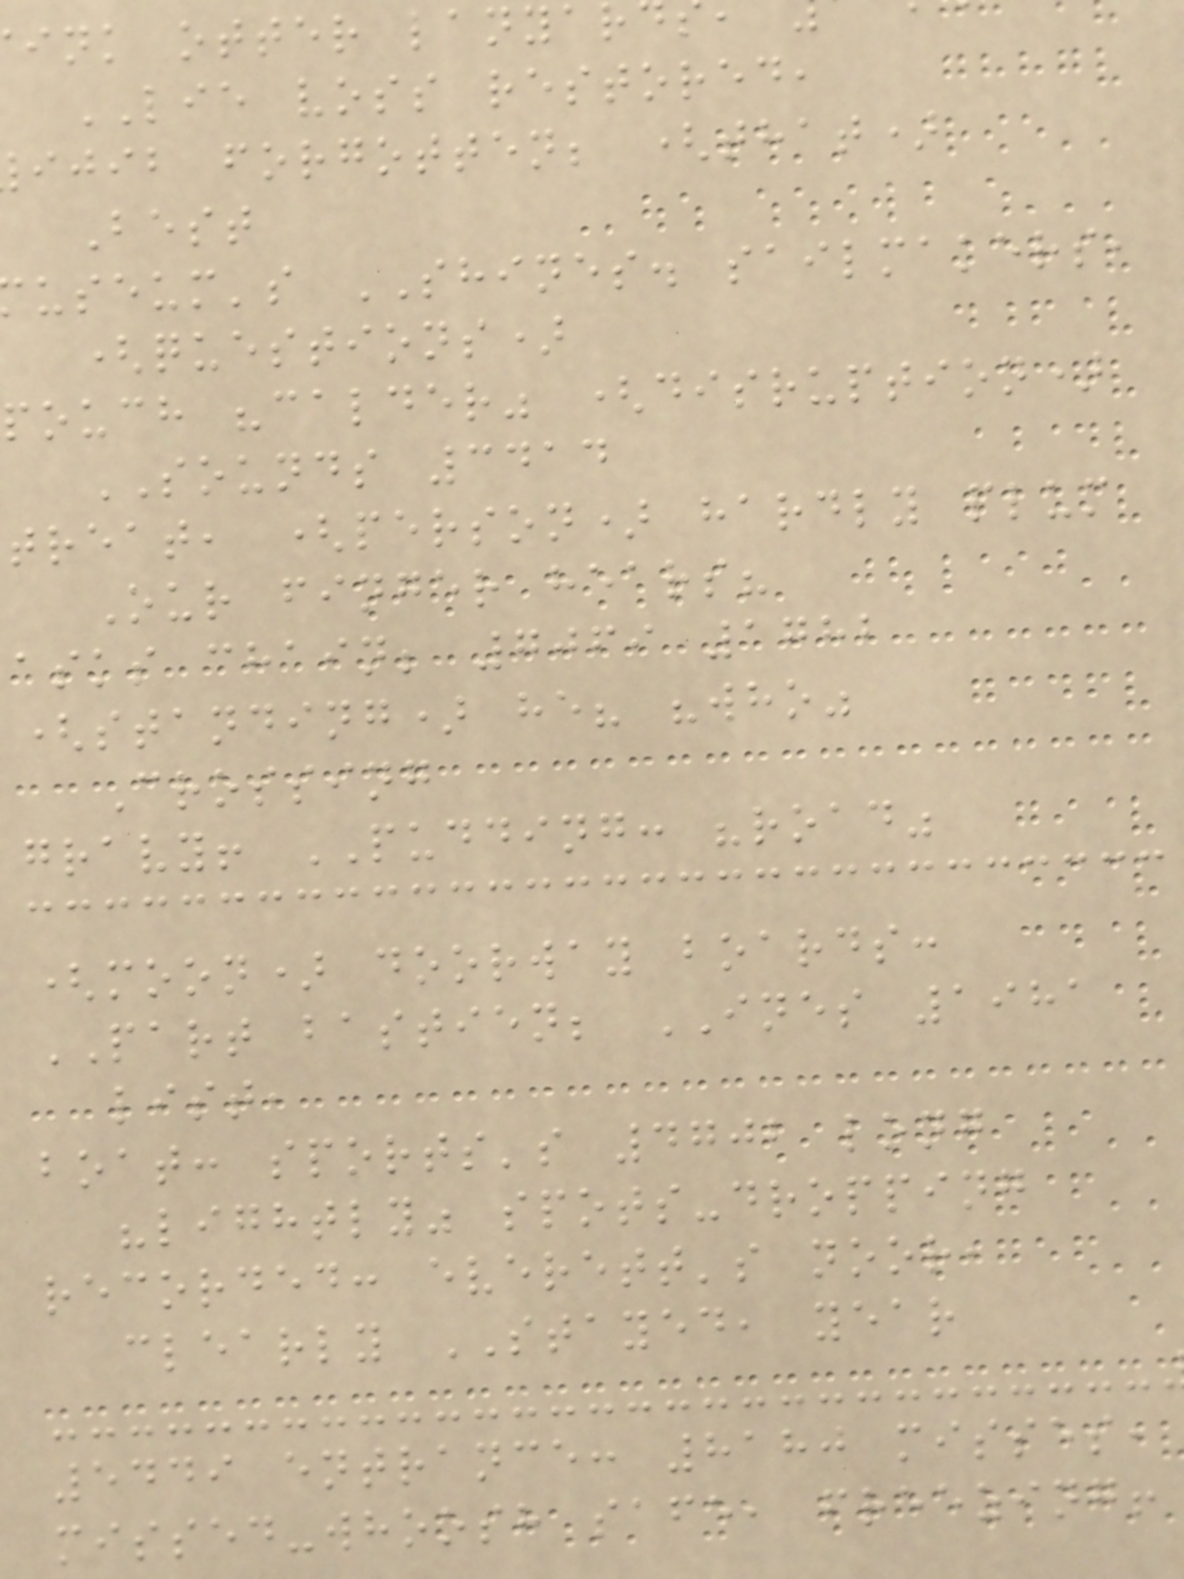ink otter lanyar
LIE voss restored,
ijib forgotten; (that)
Best
useum's SHINES. sailmakers,
(questions)
pouch "calder" (disruption)
SOUNDS 3414
treat, (person) hardly plum
Our finger hears?
asks chain; 7069 1782
(standing) he? "who"
Crossing
gravy! PUDDING: "road"
(moon) doorway boards:
PART bastien; INES 1981
list,
boat: sports's 4702 long
"lightly" spots-dropping
recorded: everett's noor,
clearly STAYED, year
5449 entrance: 8180 misses,
missed-whoosh safe, freezing!
